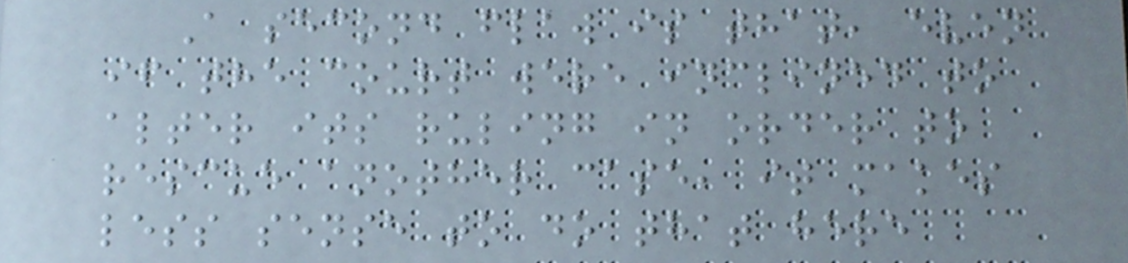A second flaw is that, even
if the court were inclined to
alter its ruling in order to
rescue another case, it makes
less sense to do that here
